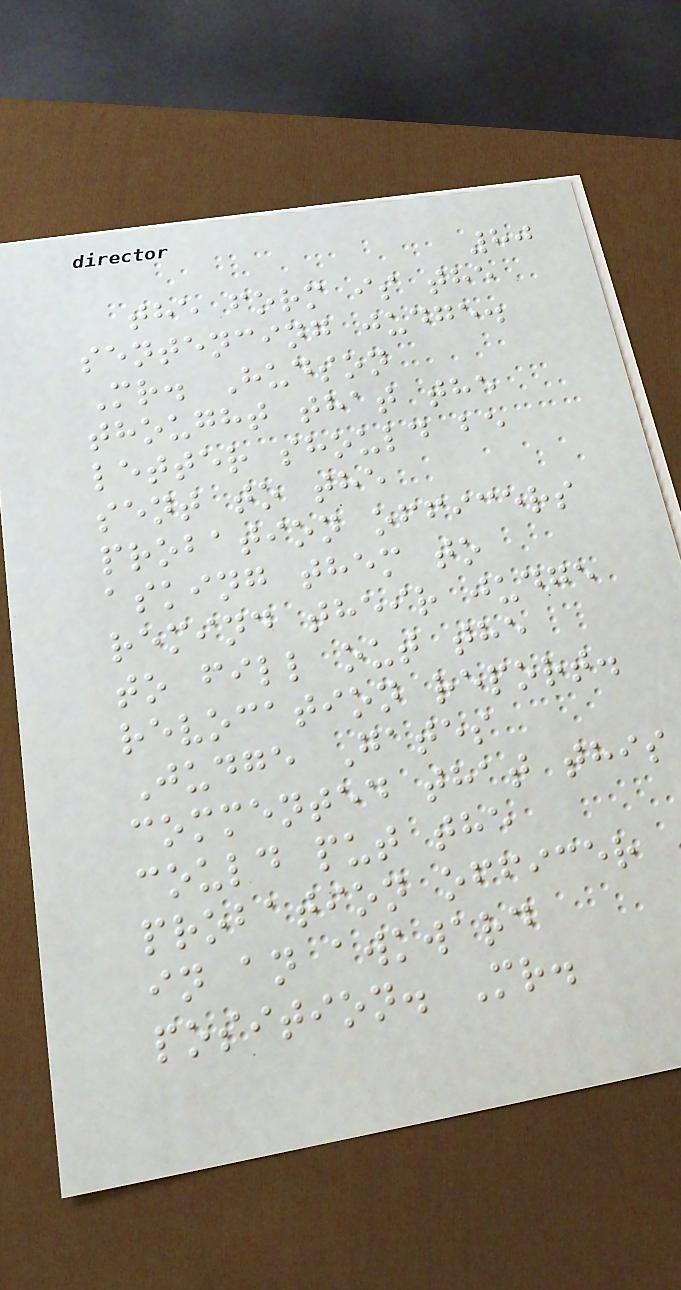80
the form is the
sentencing judge.
Mr. Hudson
thought that the
letter should be
sent to the
probation officers
asking them to
remind their judge
to fill out the
revocation report.
Judge Gates
commented that this
could put the
probation officer
in an awkward
position. Mr.
